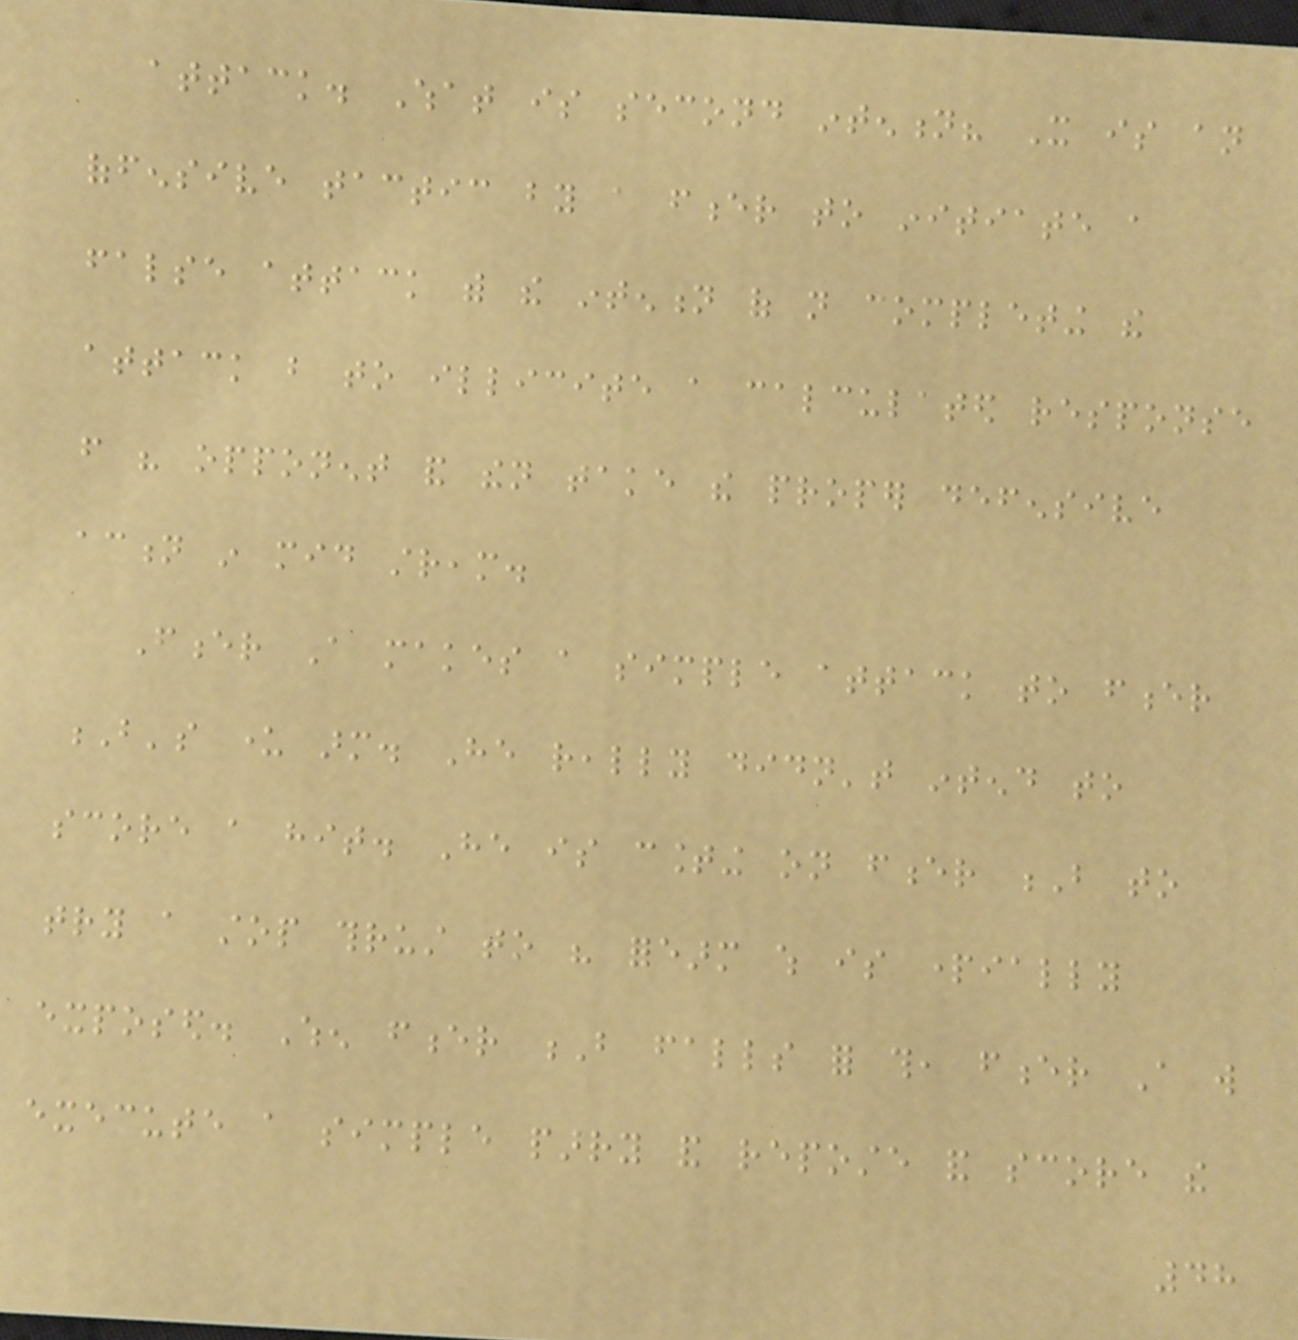attack. What is second intention? It is an
offensive tactic by a fencer to initiate a
false attack with the intention of not completing the
attack but to illicite a calculated response
from his opponent and then take the proper defensive
action in mid stream.
Fencer A makes a simple attack to fencer
B's under arm. He really didn't intend to
score a hit. He is counting on fencer B to
try a stop thrust to his forearm which is partially
exposed. When fencer B falls for this, fencer A will
execute a simple parry and reposte and score the
48
